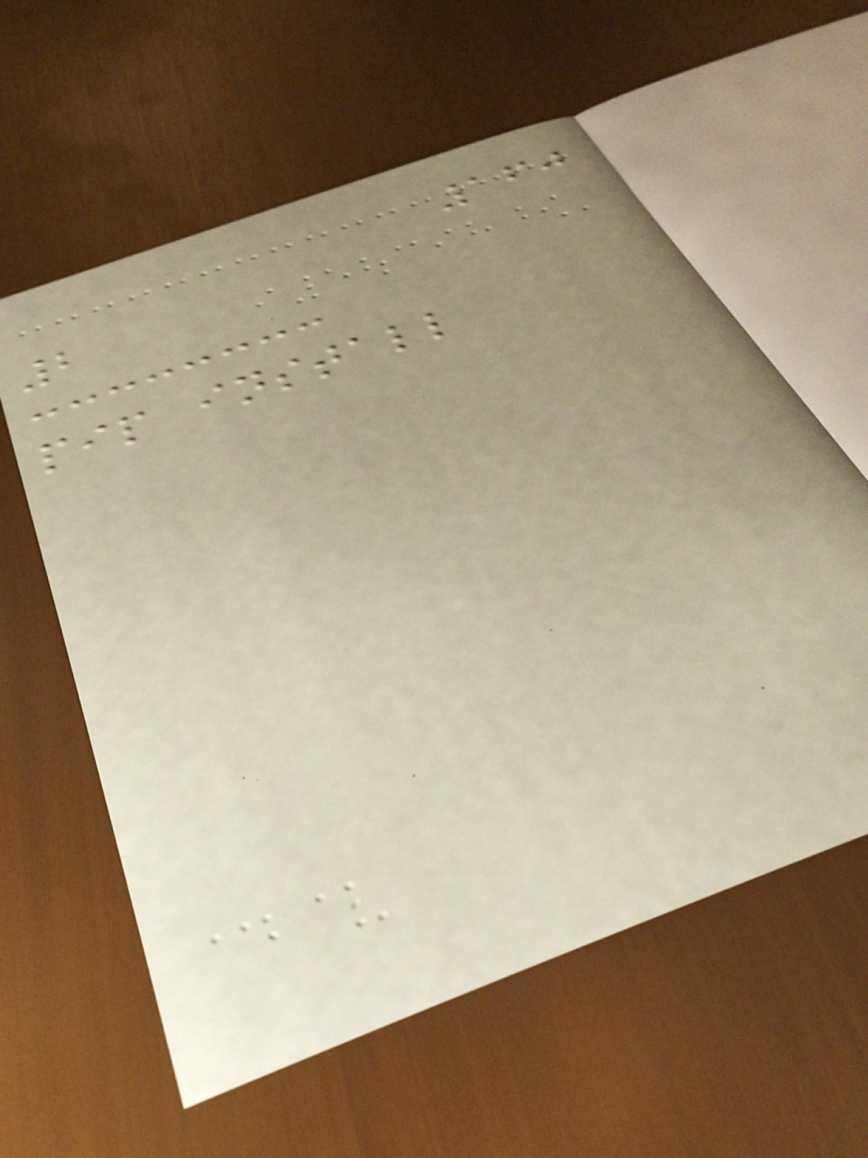160
2
pip install
